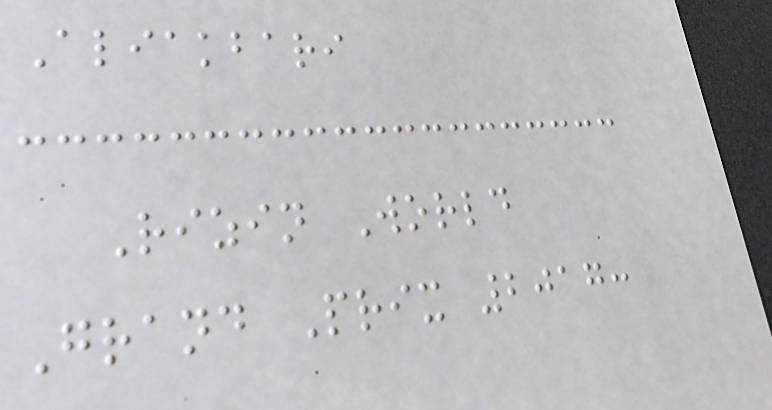Aliakbari
Rizin World
Grand Prix 2017:
